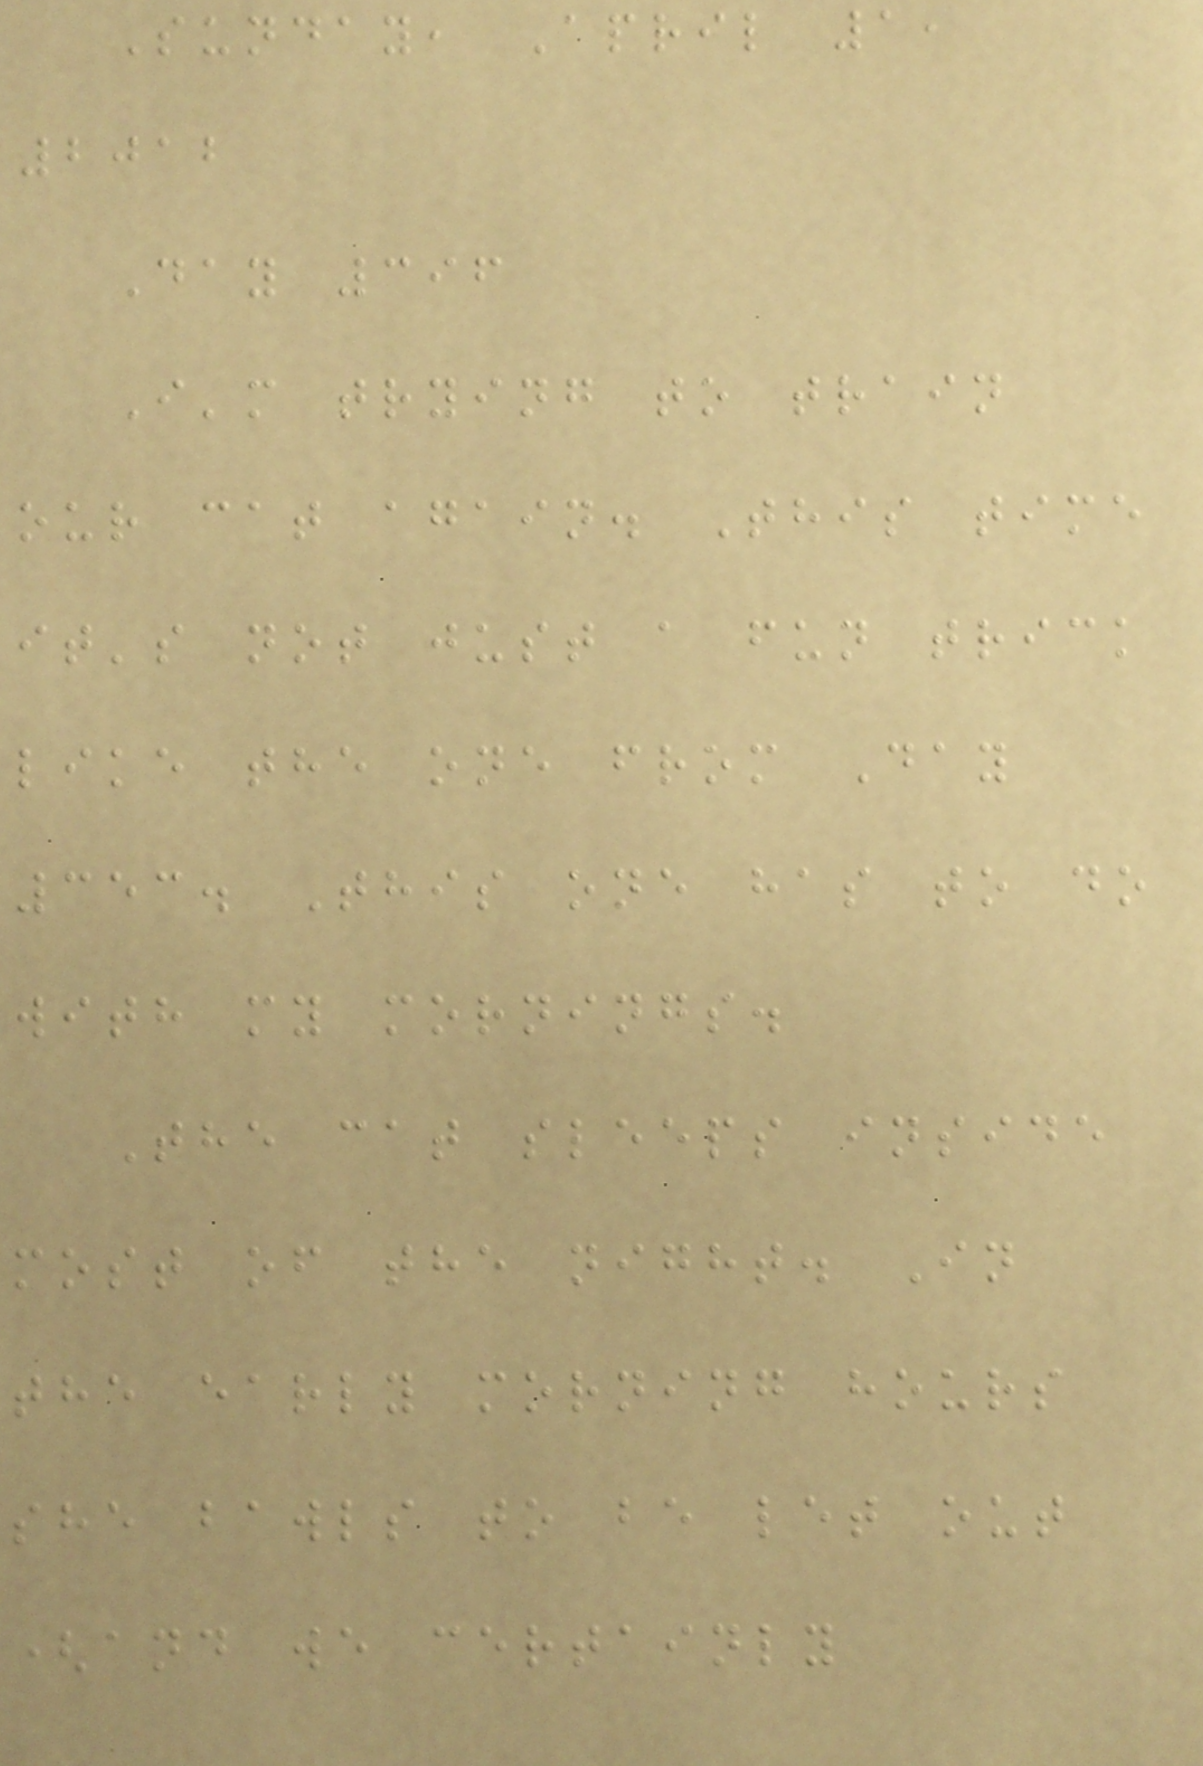Sunday, April 1,
2012
Day 396
I'm trying to train
our cat again. This time
it's not just a fun trick
like the one from Day
353. This one has to do
with my mornings.
The cat sleeps inside
most of the night. In
the early morning hours
she bawls to be let out
(and we certainly
